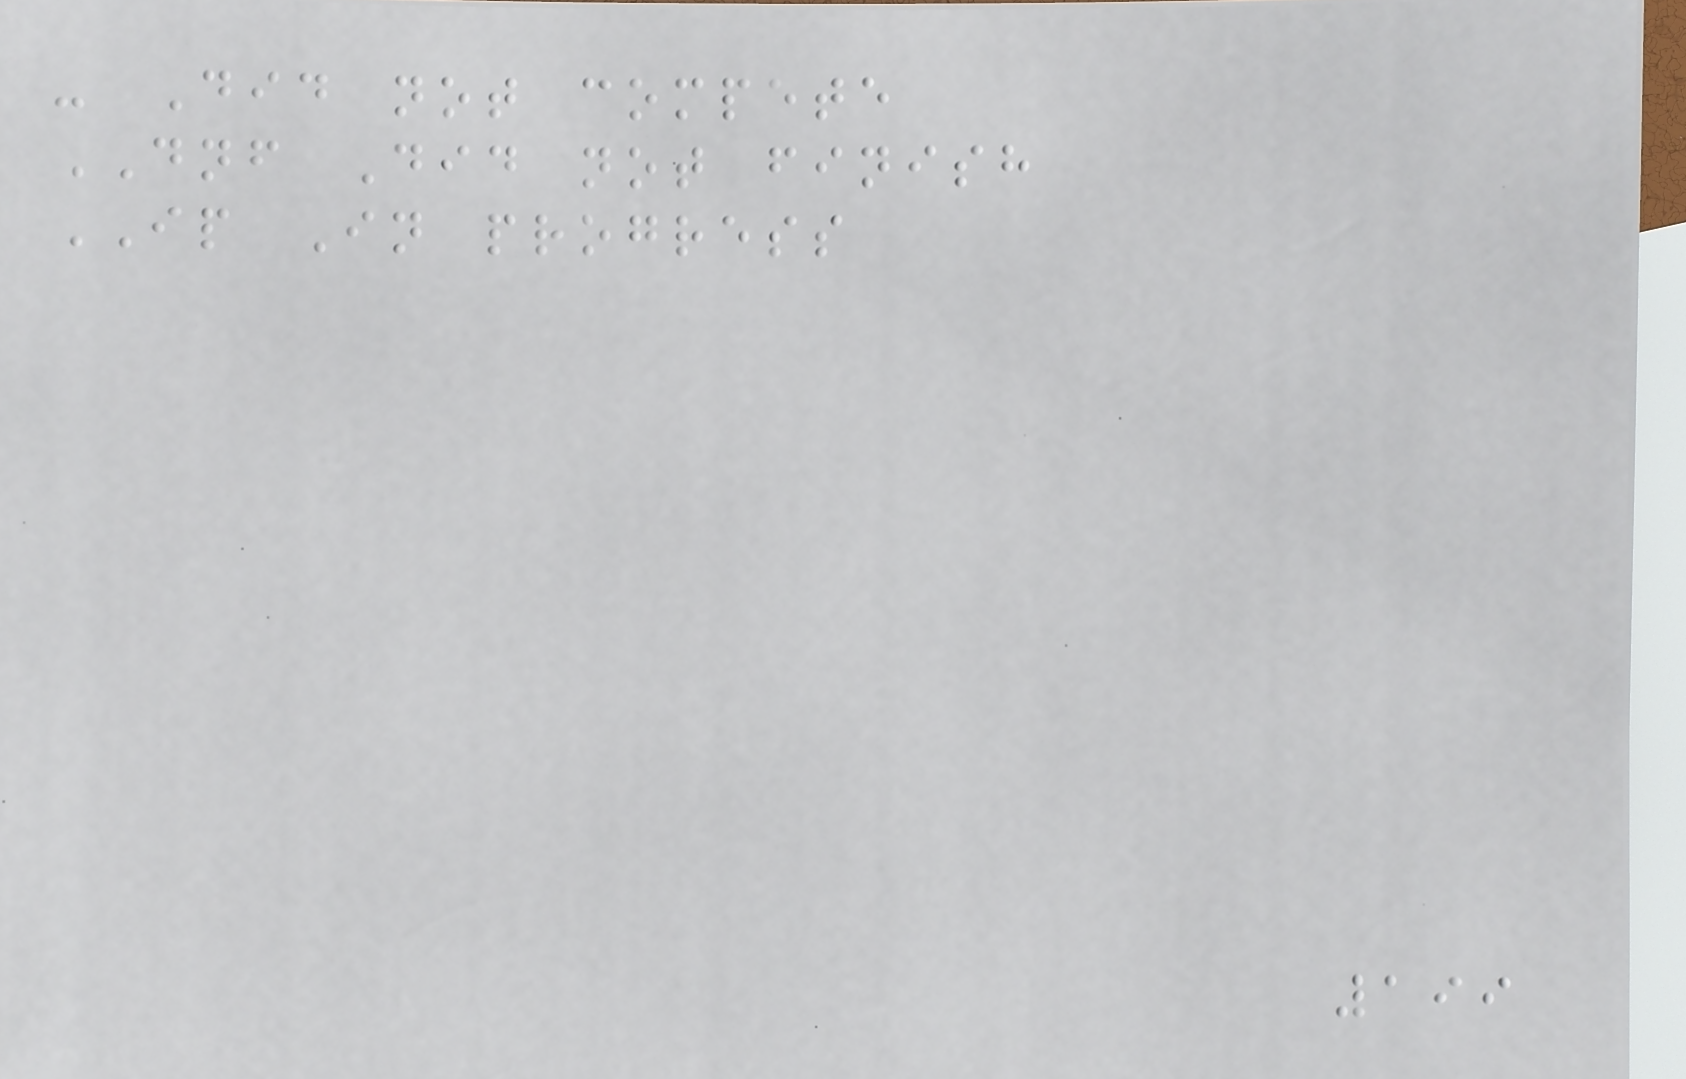- Did not compete
DNF Did not finish
IP In progress
199
